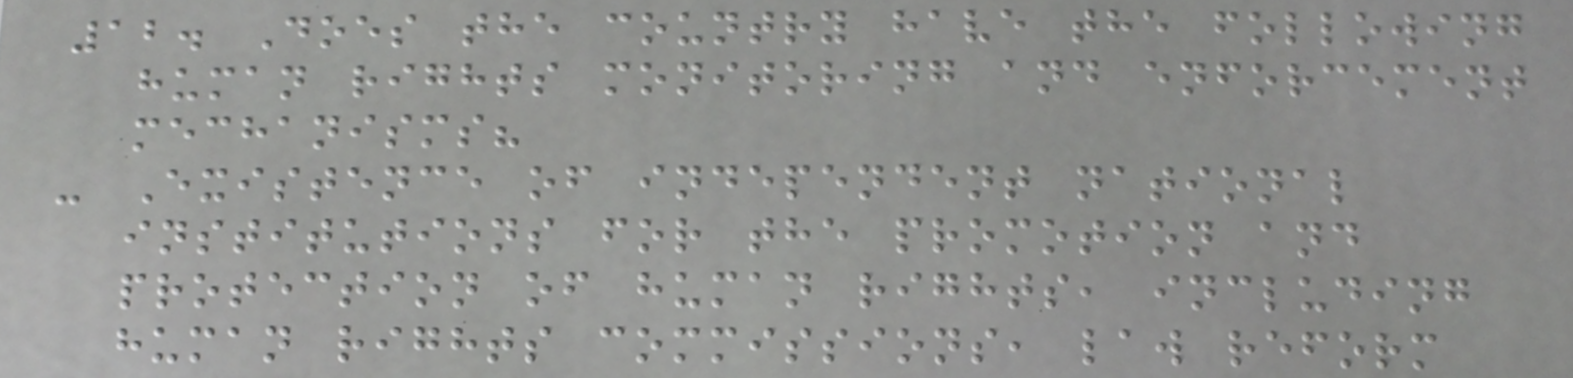12. Does the country have the following
human rights monitoring and enforcement
mechanisms?
- Existence of independent national
institutions for the promotion and
protection of human rights, including
human rights commissions, law reform
